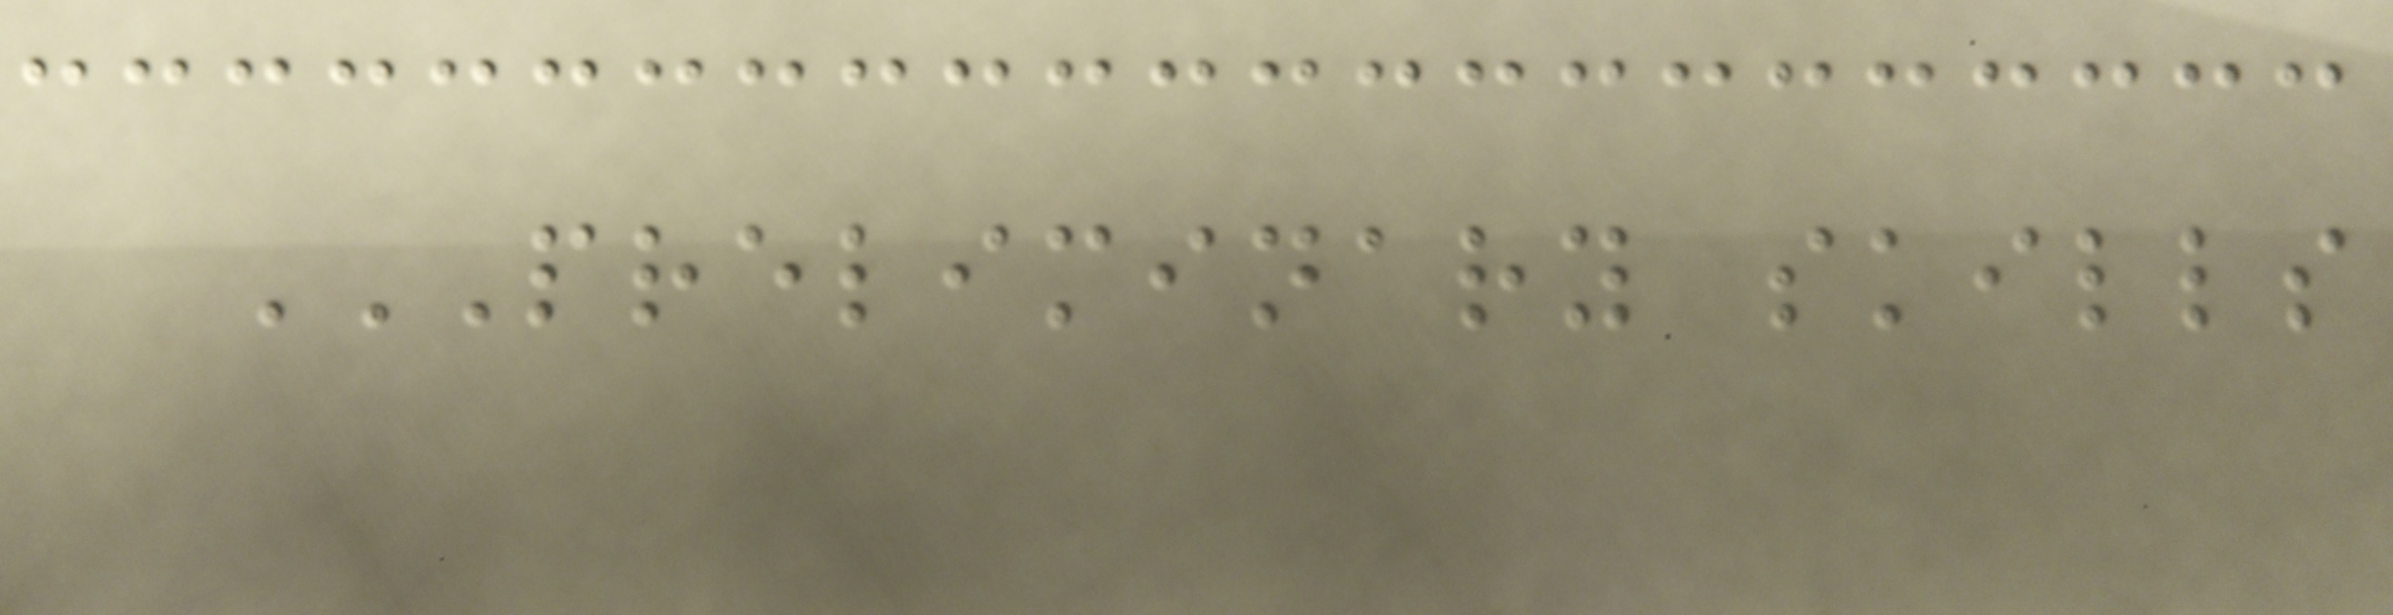PRELIMINARY SKILLS
